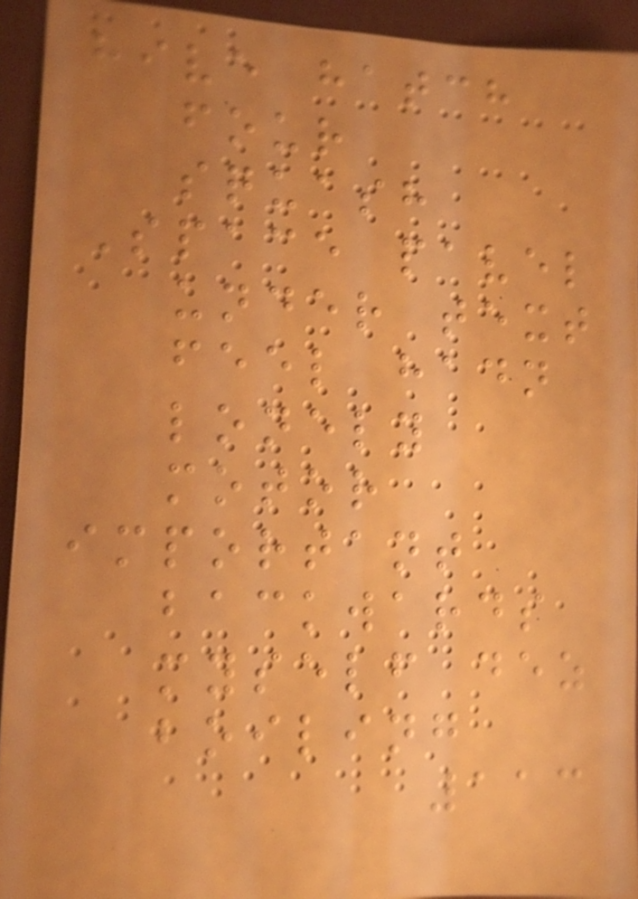hive hatch
four
squash
Space pavel
under text
feel hadn
lonely
motor
important
backwards
myself dez
boiling
113
